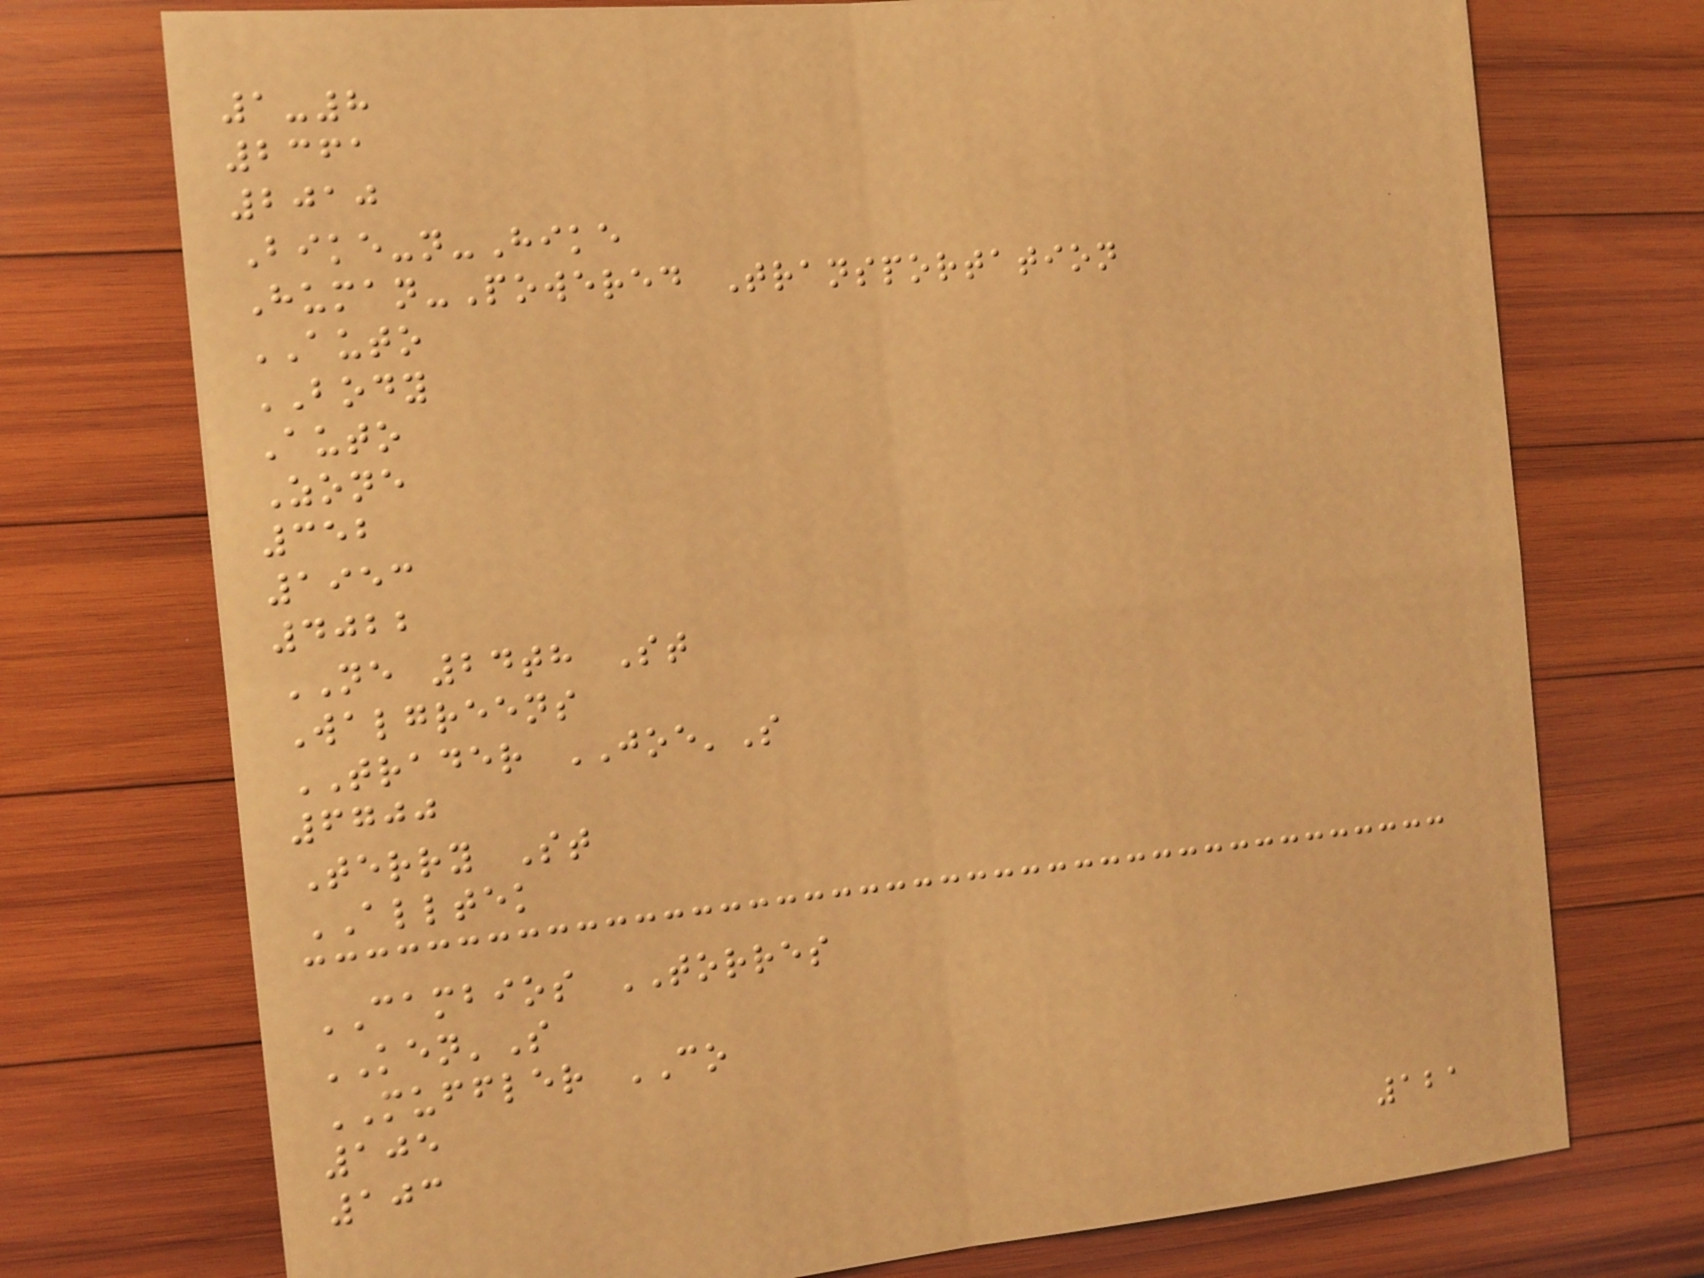1-8
2361
2010
Bike-n-Hike
Human-Powered Transportation
AUTO
BODY
Auto
Zone
352
1953
4022
NE 24th St
Walgreens
TRADER JOE'S
6700
Terry St
ALLTEK
CAMBIOS TORRES
KEN'S
MUFFLER CO
105
103
121
